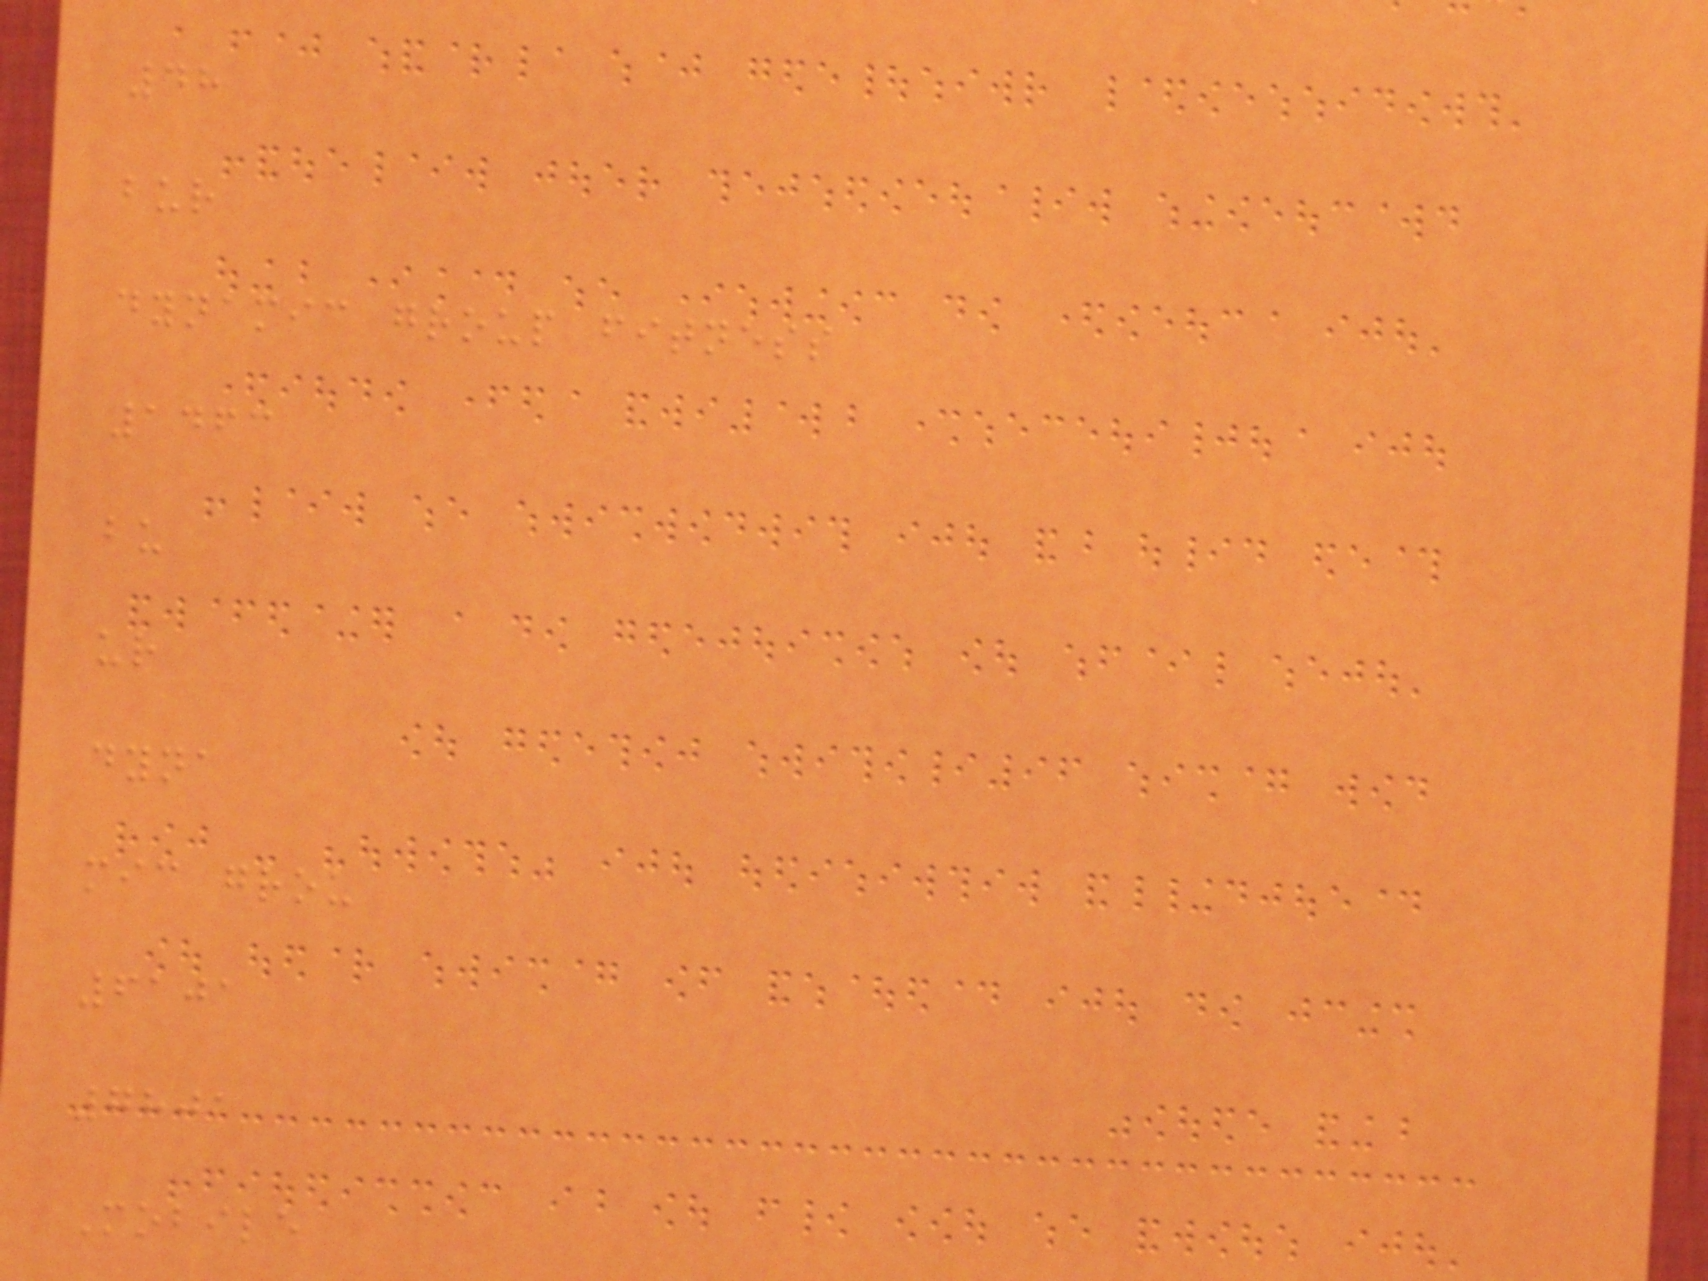48
bur
dynamic group fitness
1463
bu
ur
dyna
mic grou
6101
7801
Mobile
